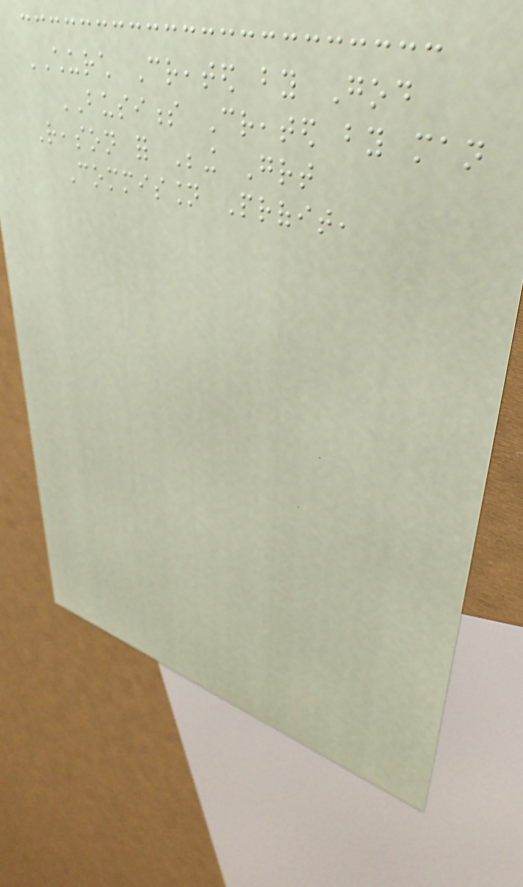CHURCH Created by God
BUSINESS Created by man
Reason for Being Great
Commission Profit,
